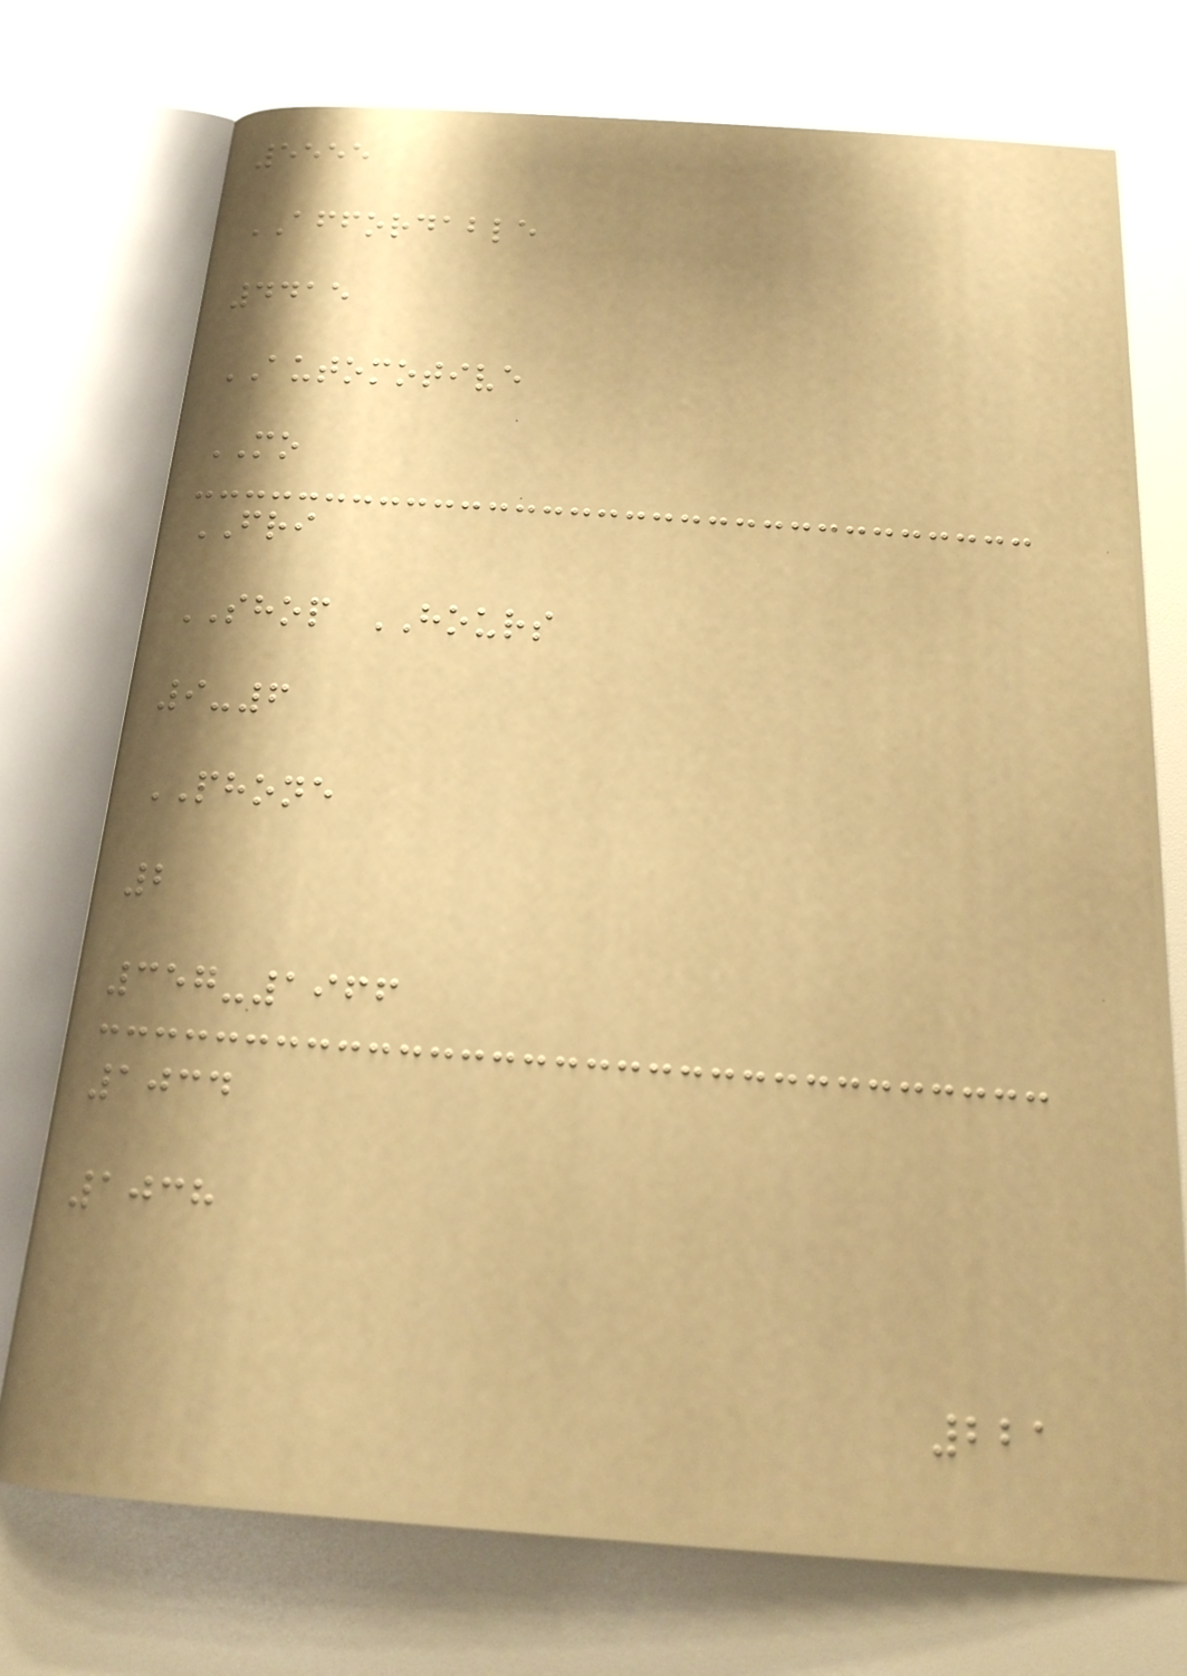5555
AFFORDABLE
4415
AUTOMOTIVE
MO
FRI
SHOP HOURS
9-6
PHONE
2
357-1966
1034
1038
221
